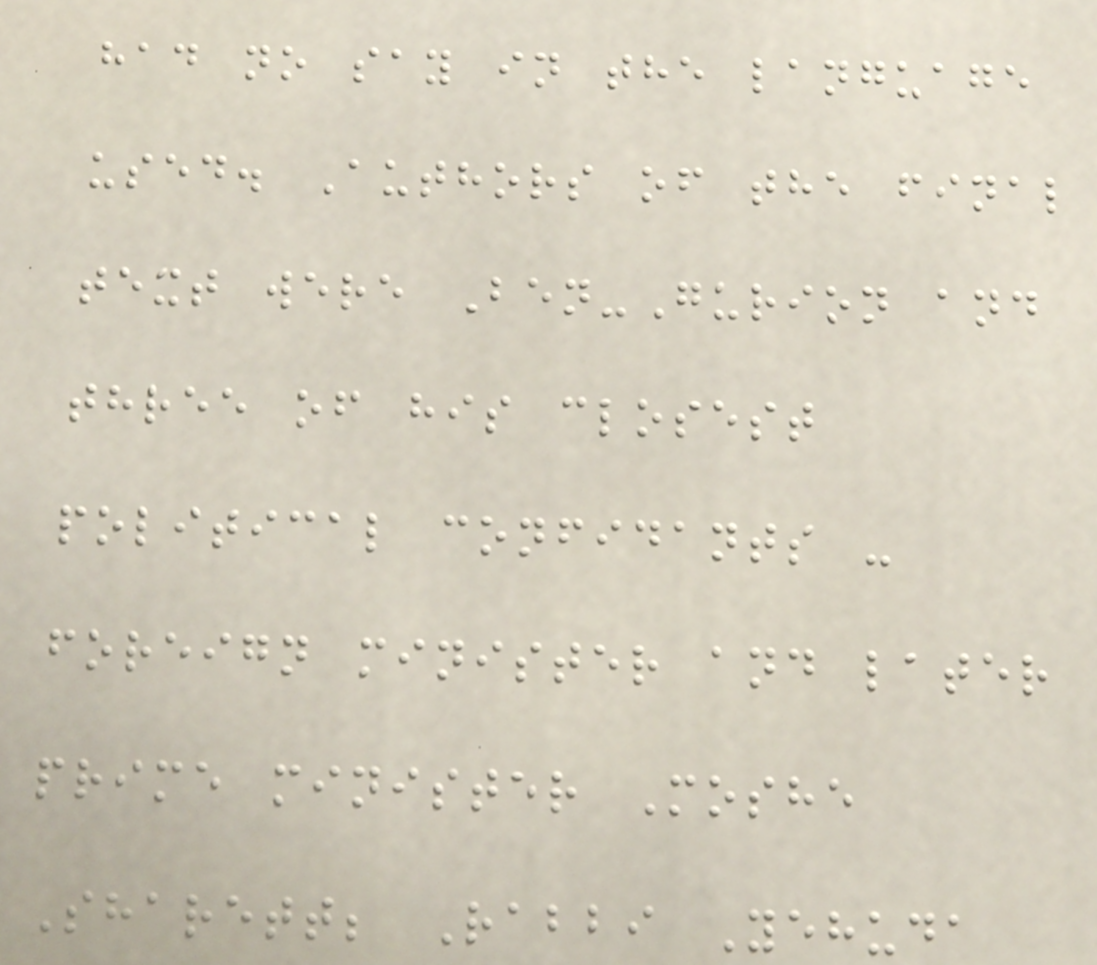had no say in the language
used. Authors of the final
text were Ben-Gurion and
three of his closest
political confidants -
foreign minister and later
prime minister Moshe
Sharett; Rabbi Yehuda
